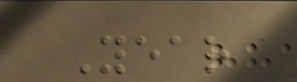Year
